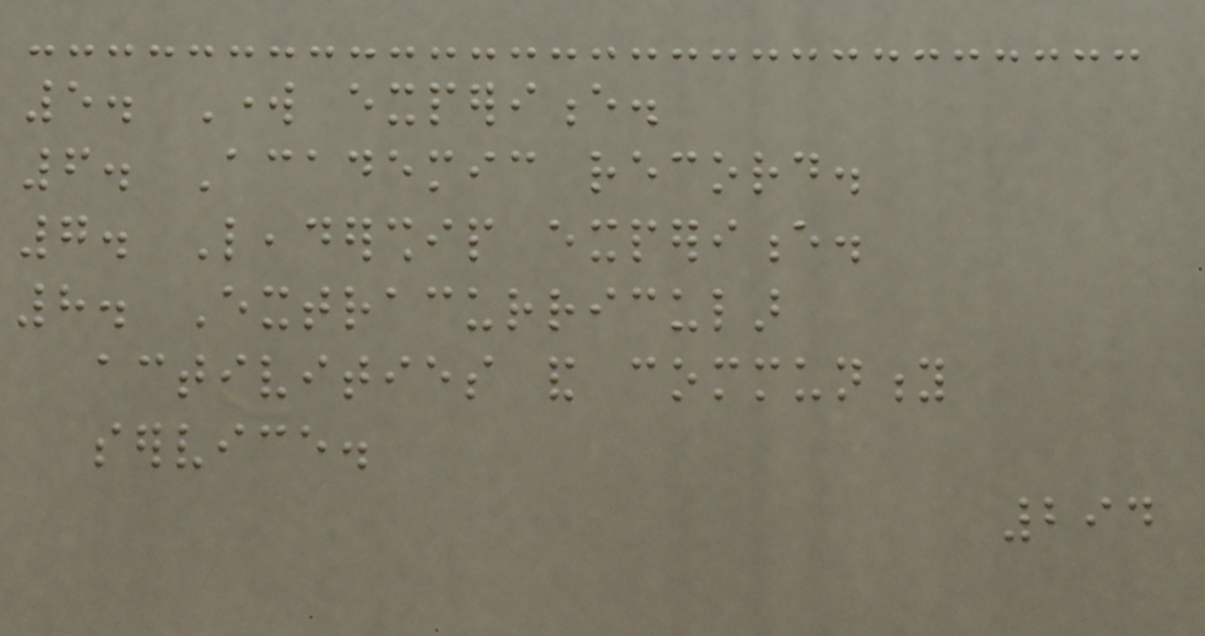5. Work experience.
6. Academic record.
7. Leadership experience.
8. Extracurricular
activities and community
service.
294
